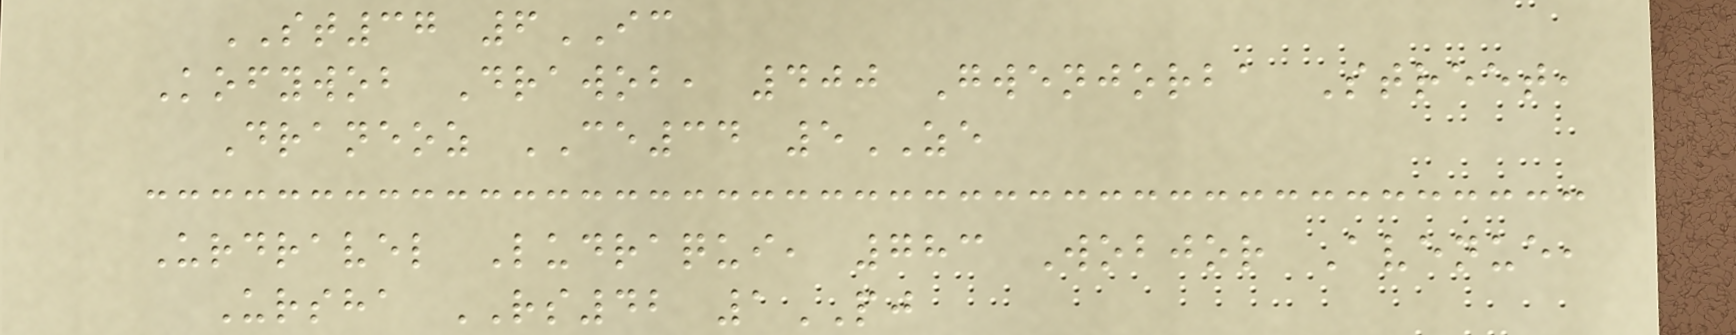ST37 6IC
Kofywob Drawob, 400 Gwenjorba Street,
Draneoz CE34 5ZE
Urdravel Ludraqui, 783 Wobjor Avenue,
Ursha RS42 1PJ
